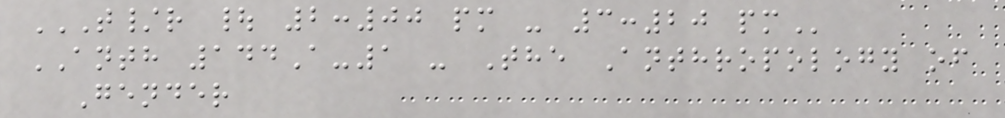T/R | 2:00 PM - 3:20 PM
ANTH 144A-1 - The Anthropology of
Gender
